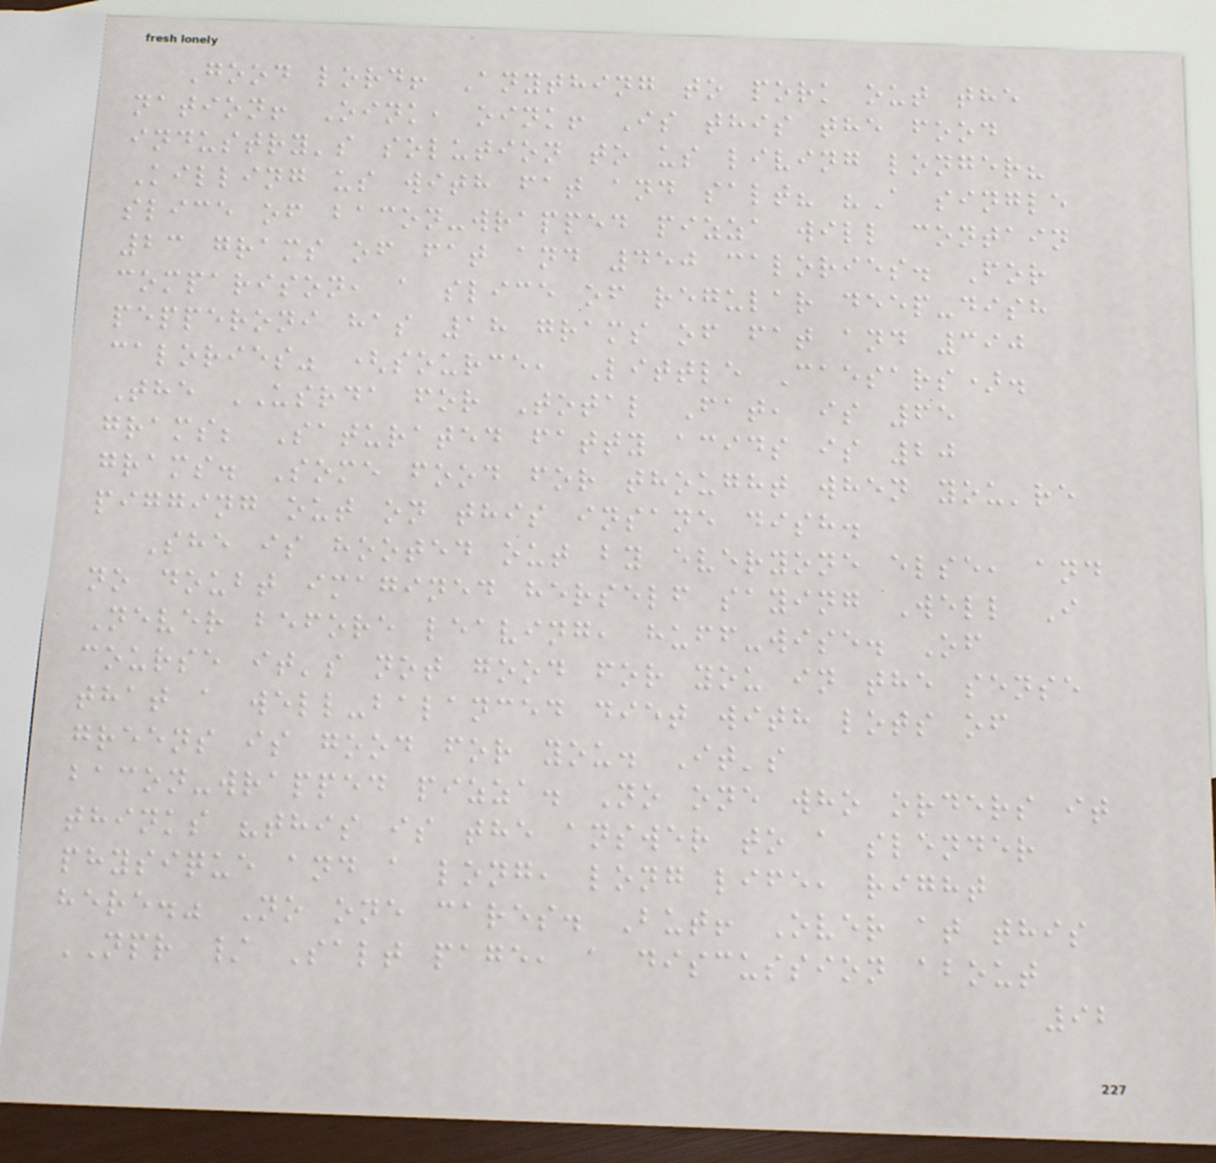Good lord! Anything to pork out the
nation! Oink, oink! Is this the food
industry's solution to us living longer?
Killing us with fat and salt? "A single
slice of bacon-wrapped pizza will contain
23 grams of fat and 450 calories. For
comparison, a slice of regular deep-dish
pepperoni has 18 grams of fat and 390
calories" (source, Little Caesars).
The USRDA for Total Fat, is 65
grams; Saturated fatty acids is 20
grams. Some food for thought when you're
pigging out on this insane dish.
She is hooted out by everyone else, and
no doubt imagined herself saying Well I
Never before leaving, huff-wise. Of
course it's not good for you in the sense
that a well-balanced diet with lots of
greens is good for you. It's
bacon-wrapped pizza. No one who orders it
thinks "this is the answer to a slender
physique and a long, long life, right
here." No one cares. But! Over at this
NPR / Salt page, a discussion about
92
